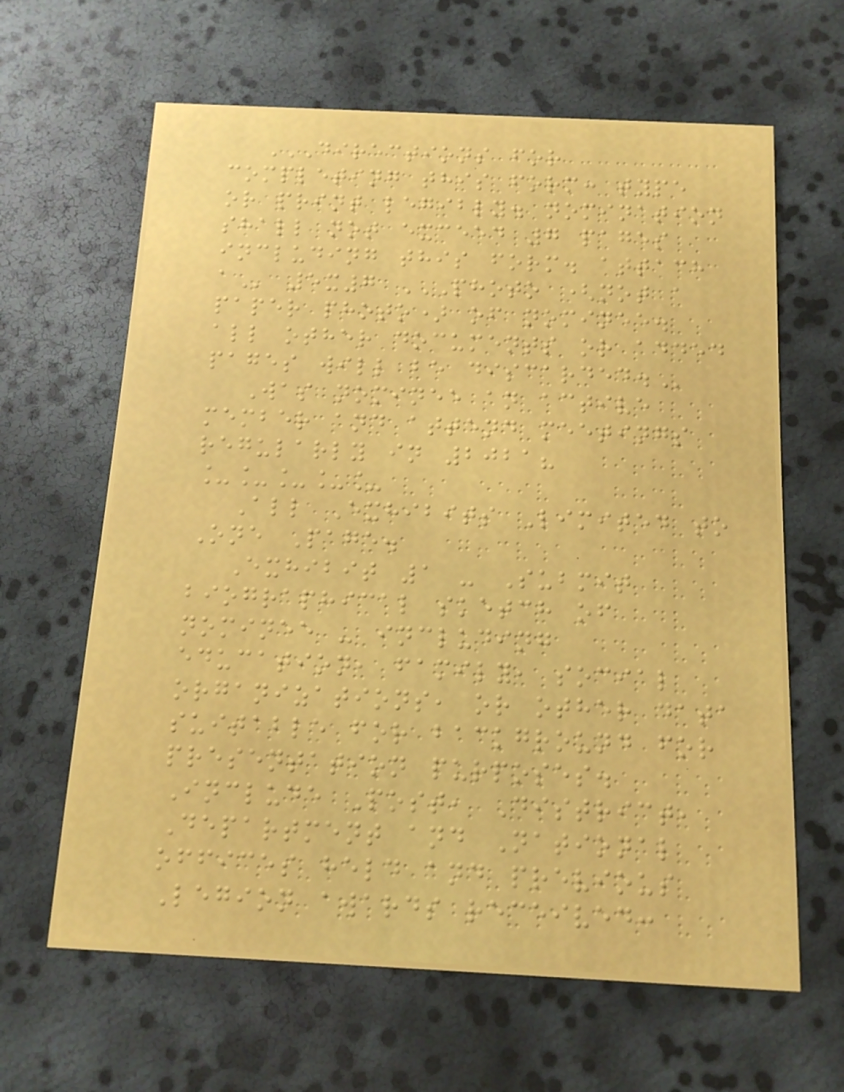DIRECTIONS FOR
COMPLETING THIS FORM: TYPE
OR PRINT LEGIBLY. NOMINATION
SHALL NOT EXCEED 7 PAGES
INCLUDING THIS FORM. ATTACH
A 5x7 PHOTO (NOT A
PAPER PHOTO) OF NOMINEE.
ALL OTHER DOCUMENTS OR ADDED
PAGES WILL BE DISCARDED.
Was nominee an active
member and attend meetings
regularly in 2021?
_____
All Exhibits Limited to
One Page.
Exhibit 1 - Submit
biographical sketch of
nominee - including
education, family, social
organizations, or other data
suitable for background for
presentation purposes.
Include Post, District,
Department and National
offices held and previous
Legion awards received:
